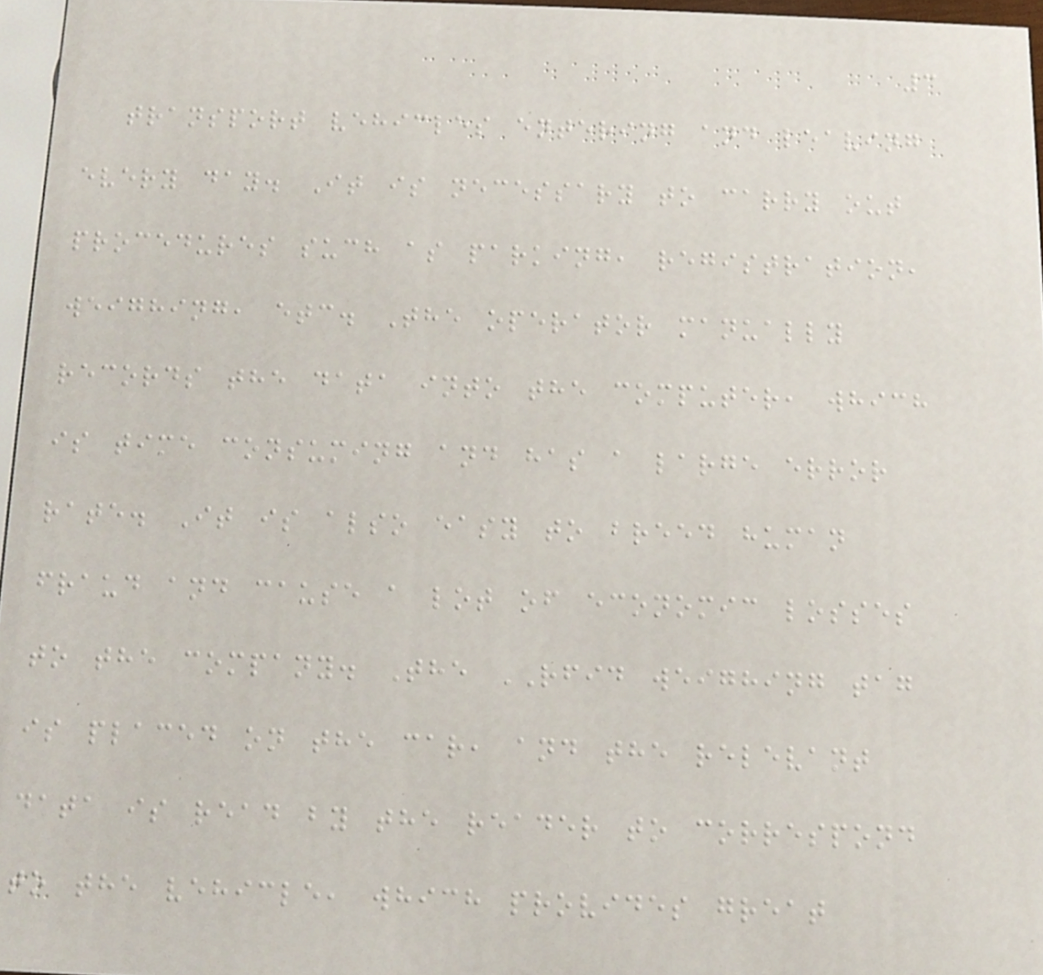3
transport vehicles entering and leaving
every day. It is necessary to carry out
procedures such as parking, registration,
weighing, etc. The operator manually
records the data into the computer, which
is time consuming and has a large error
rate. It is also easy to breed human
fraud and cause a lot of economic losses
to the company. The RFID weighing tag
is placed on the car, and the relevant
data is read by the reader to correspond
to the vehicle, which provides great
